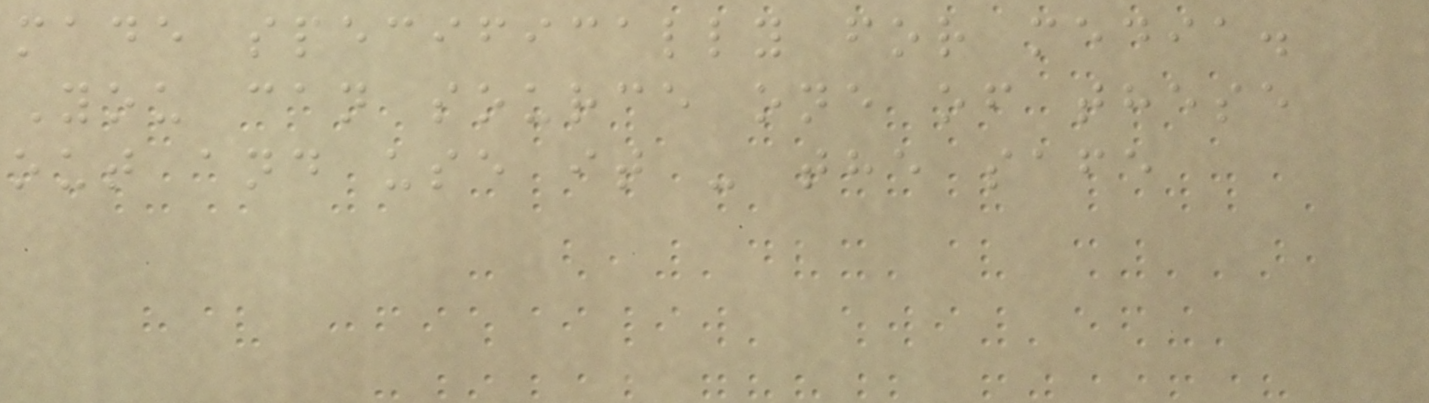made specifically for media.
You can source one of these
out and use it - the safe
